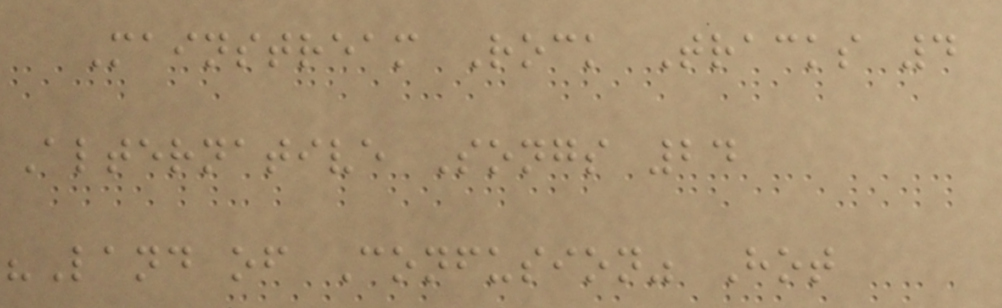Mainstream Rock Tracks 4
Alternative Songs 24
"Land of Confusion" Hot
